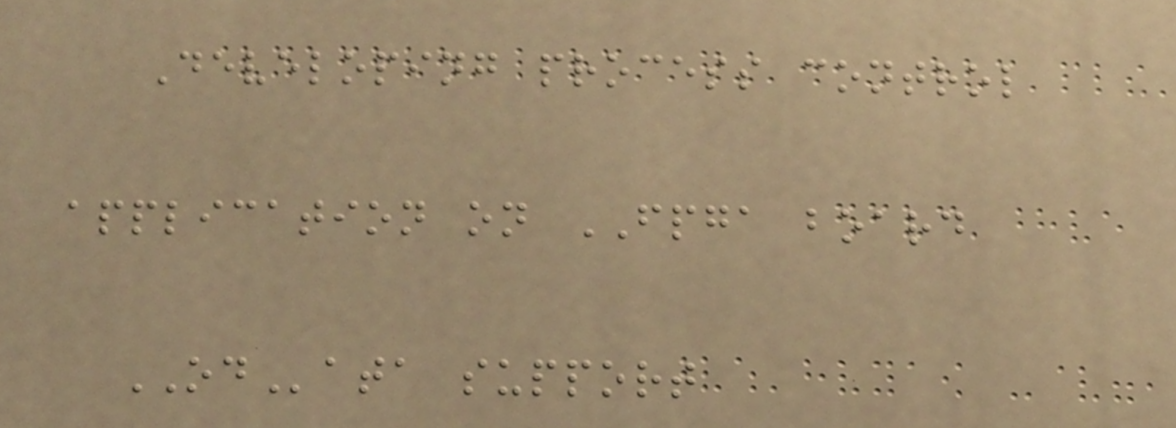Developing process control
application on FPGA board
OData support
